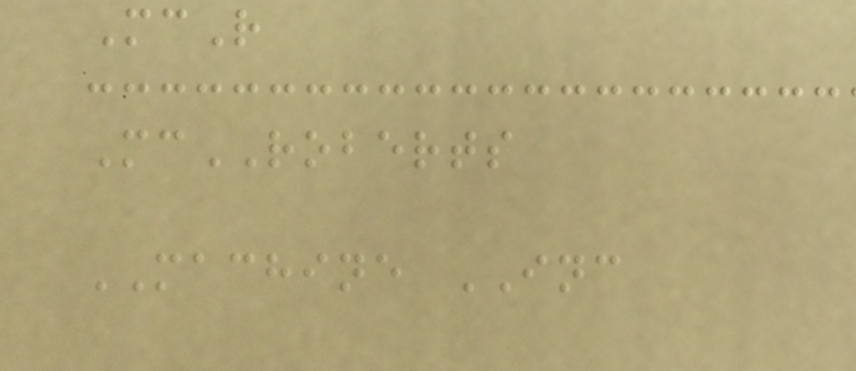McR
McROBERTS
MACHINE INC
